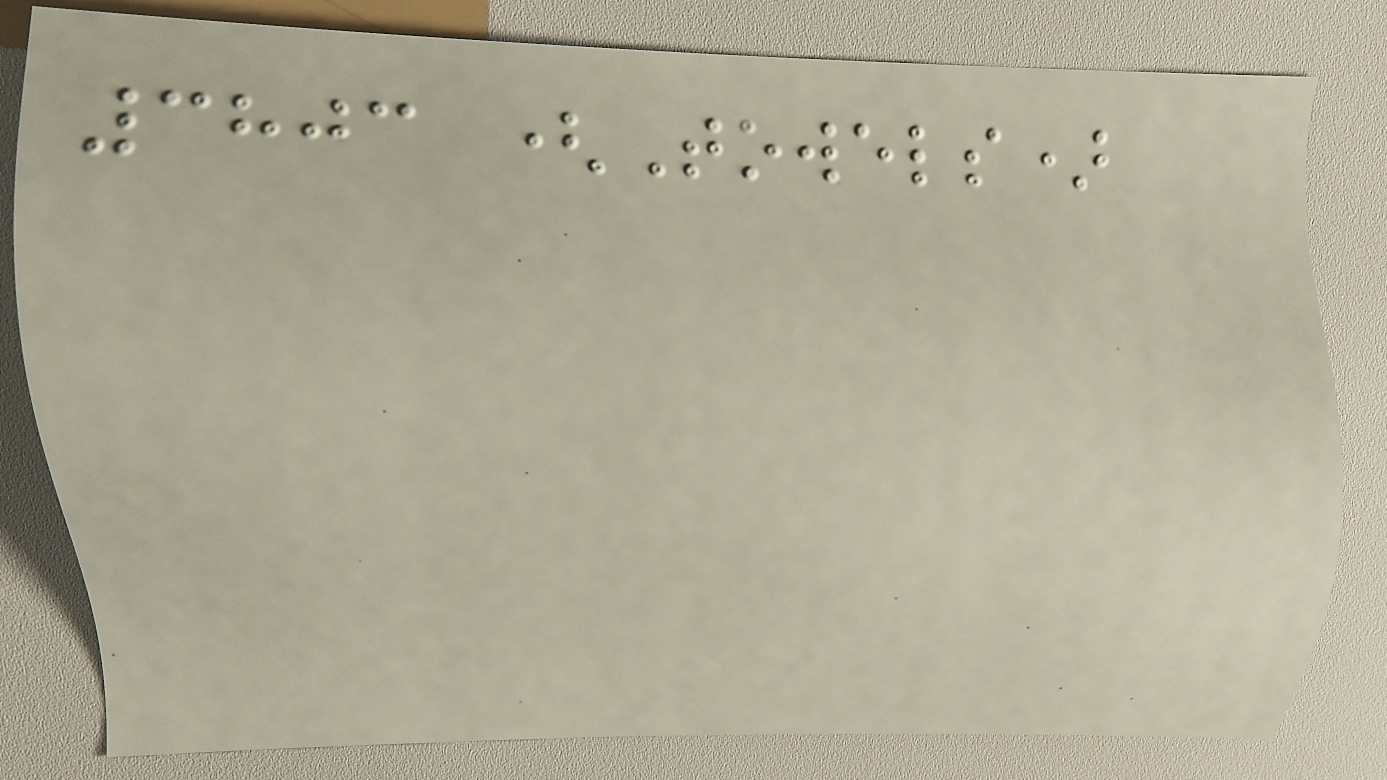3803 (Towels)
